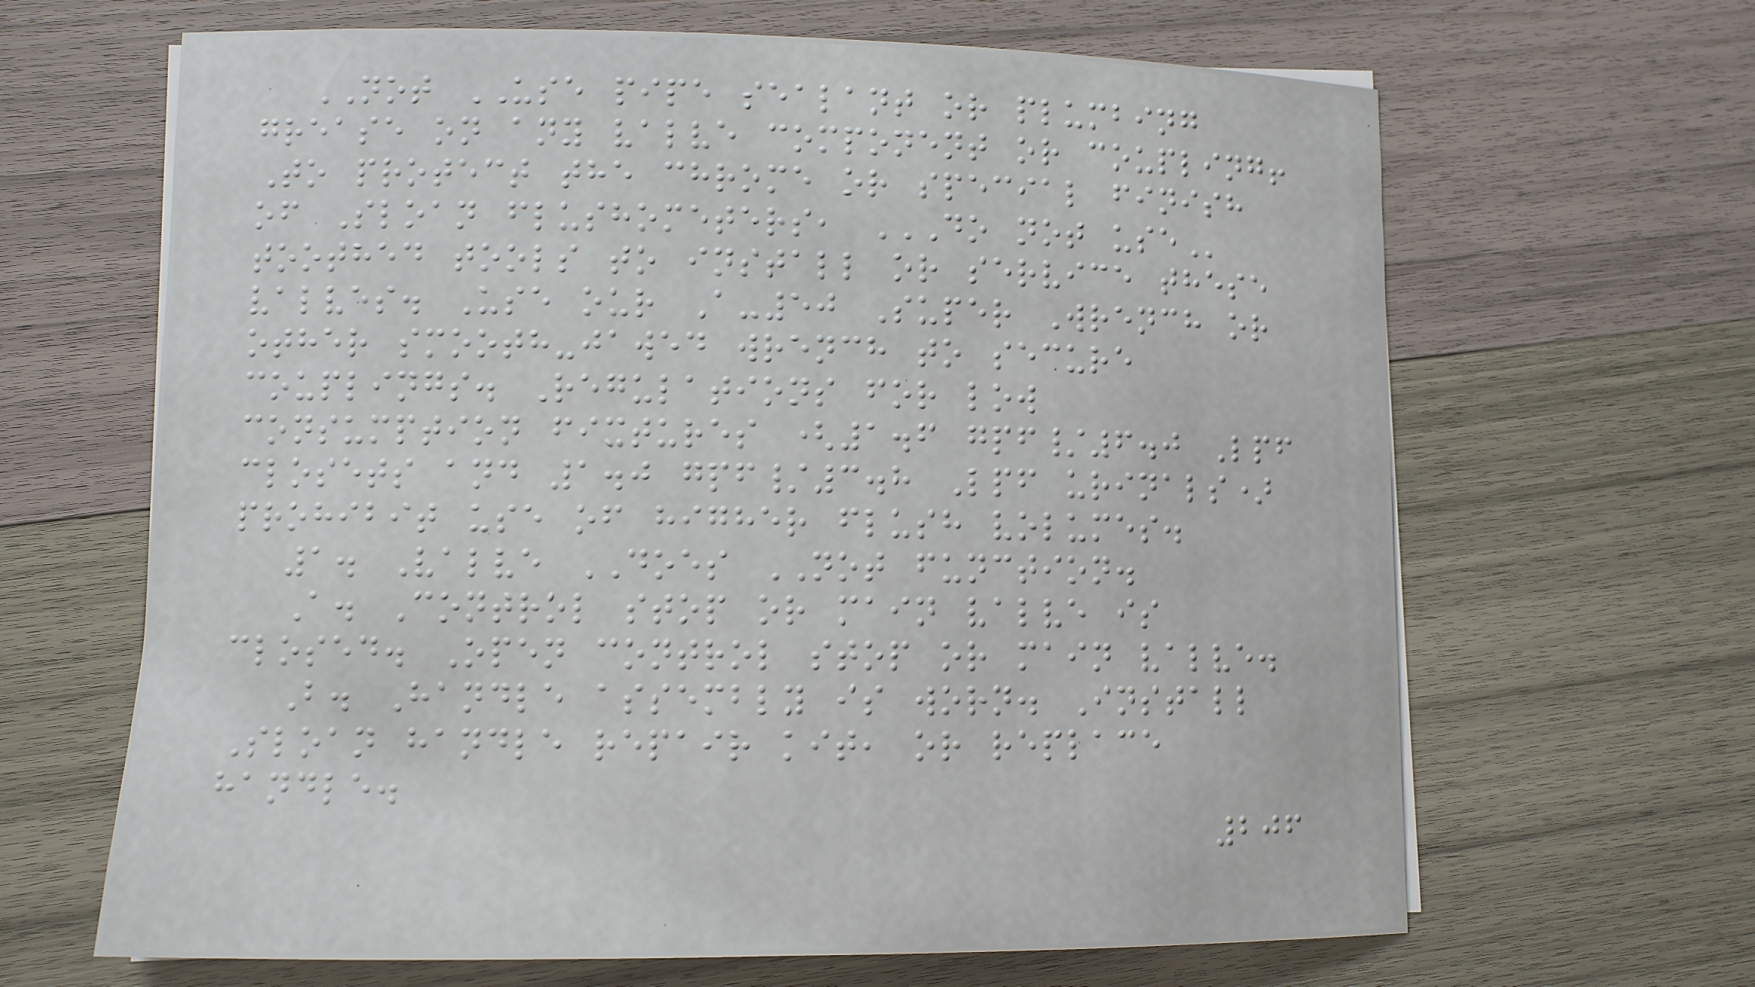NOT USE pipe sealant or plumbing
grease on any valve component or coupling!
To protect the chrome or special finish
of Sloan flushometers, DO NOT USE
toothed tools to install or service these
valves. Use our A-50 Super Wrench or
other smooth-jawed wrench to secure
couplings. Regulations for low
consumption fixtures (1.6 gpf/6.0 Lpf
closets and 1.0 gpf/3.8 Lpf urinals)
prohibit use of higher flush volumes.
1. Valve DOES NOT function.
A. Control stop or main valve is
closed. Open control stop or main valve.
B. Handle assembly is worn. Install
Sloan handle repair kit, or replace
handle.
206
